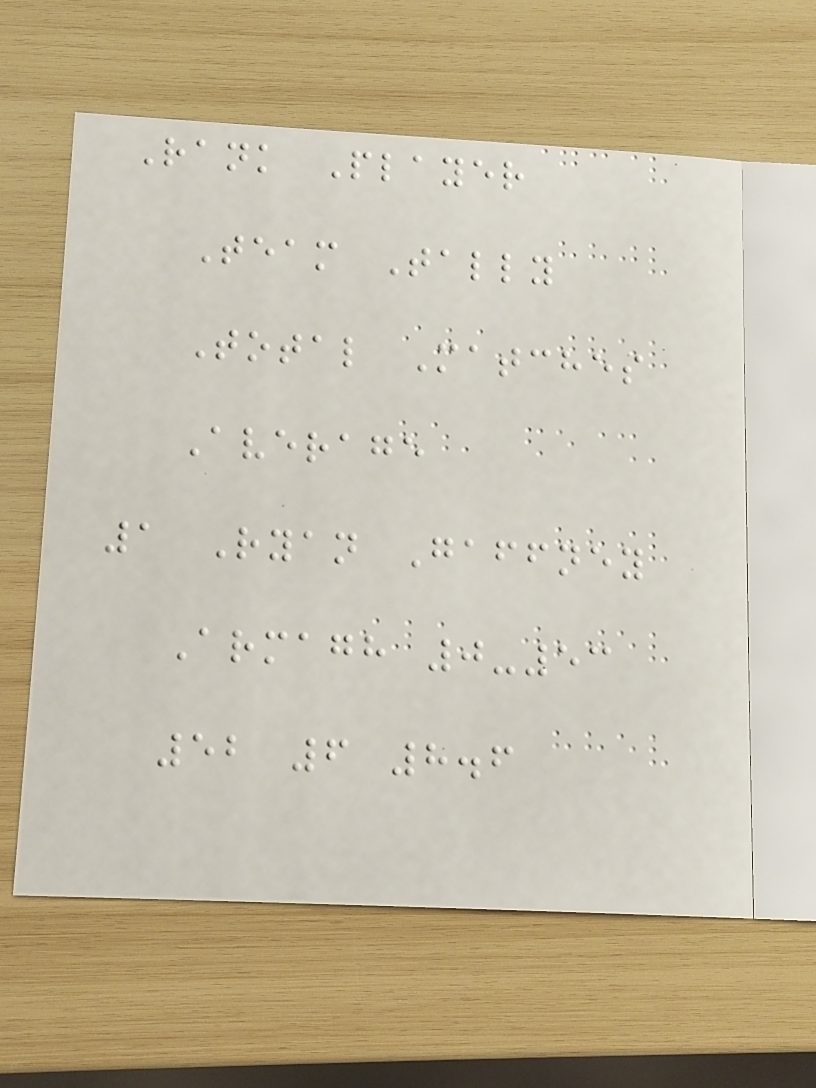Rank Player
Team Tally
Total Matches
Average
1 Ryan Gaffney
Armagh 0-53
52 6 8.6
